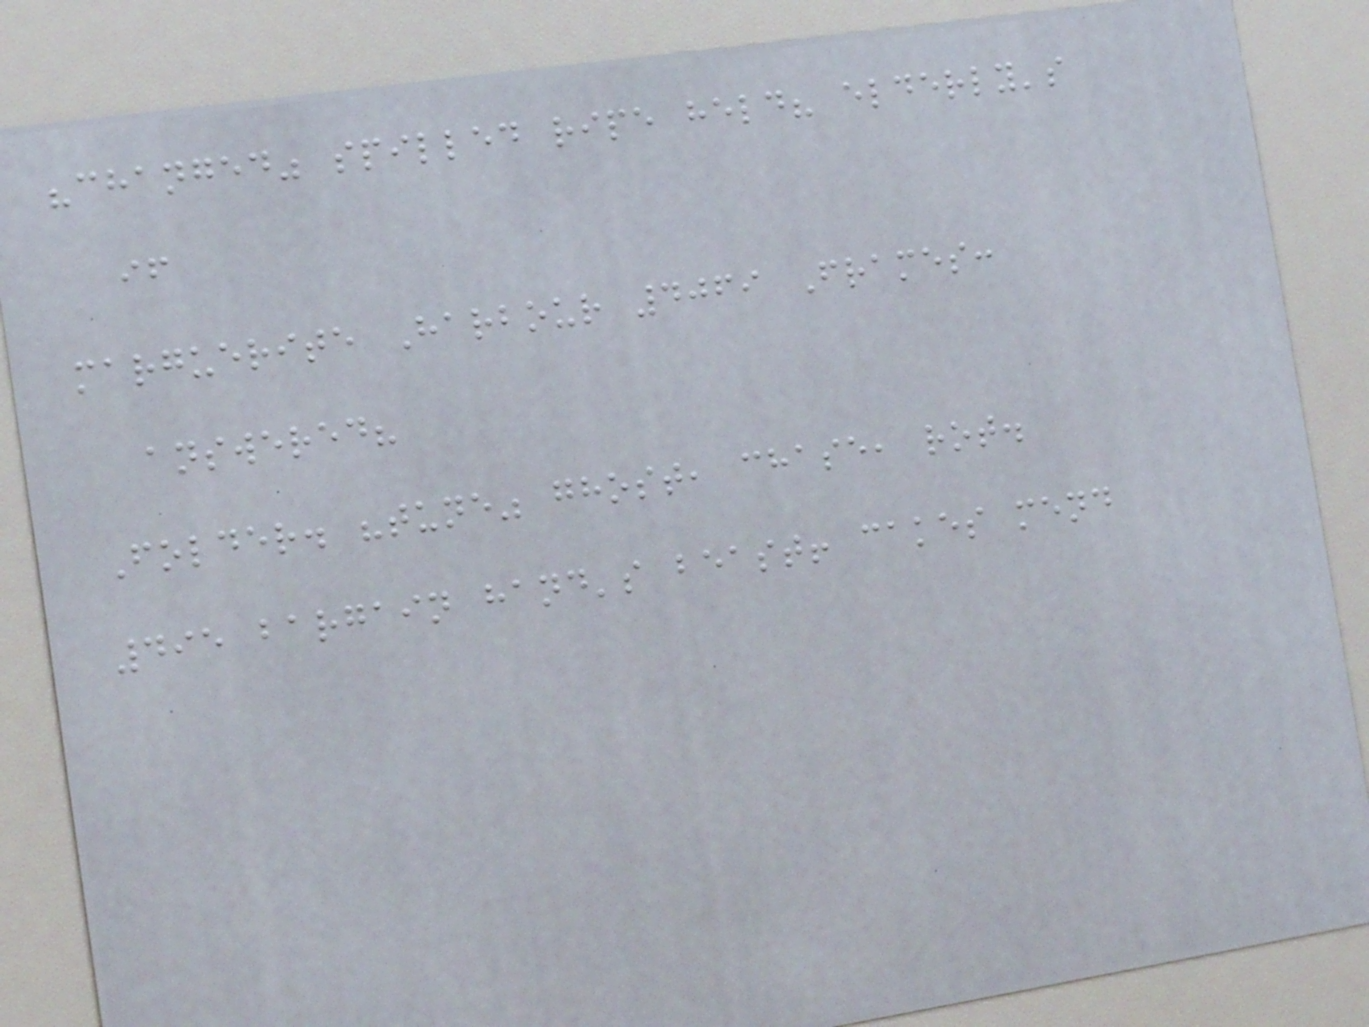"changed" spilled ripe held? elderly's
if
marguerite Harbour 4069 Frames:
answered?
Folder. "tune" ghost, chase, rot.
495 bargain hand's beast! cakes mend
